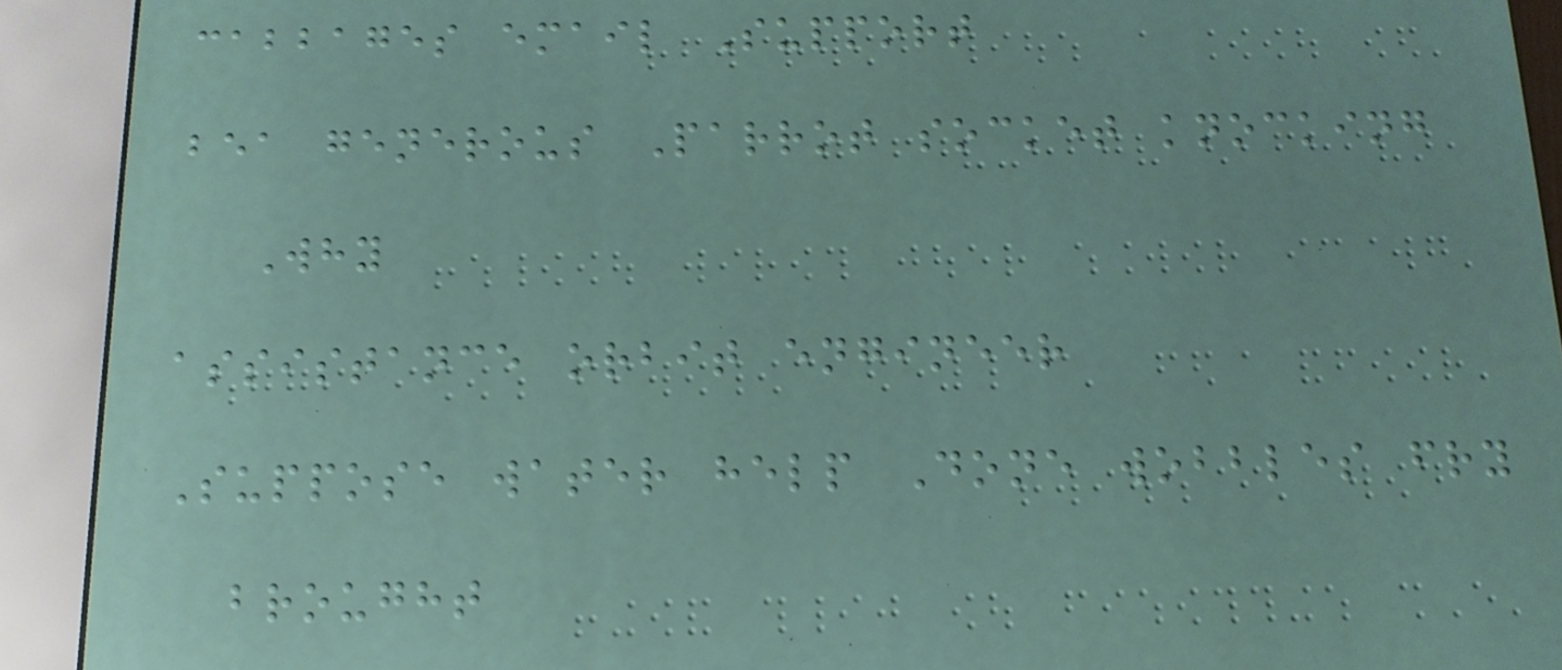cabbages email Support
bea generous Parrot socket knocking
Why
assistance orbit engineer
Suppose water help Done wobbles fry
brought
